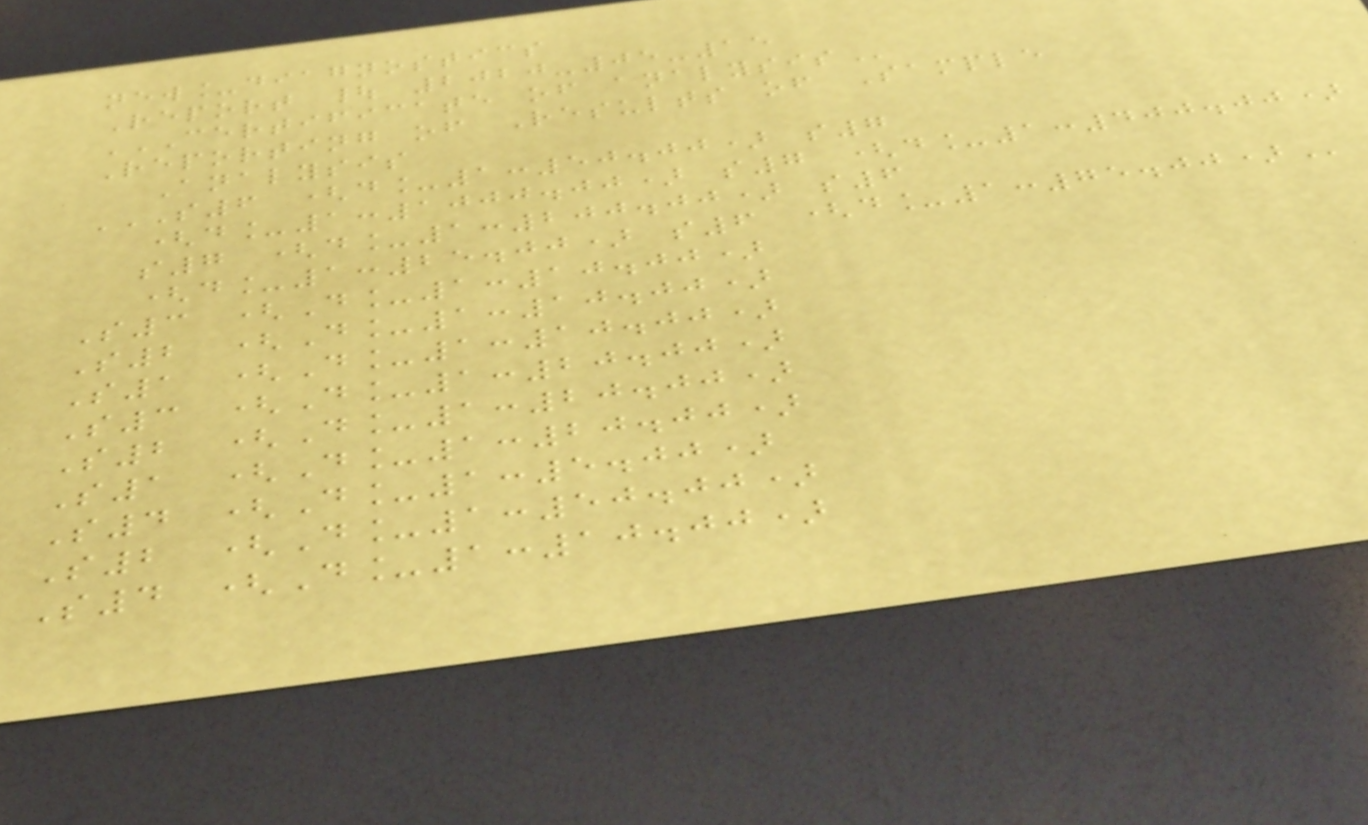new_diagnostics
Report | 2020-05-15
CERTIFICATE OF ANALYSIS
Reporting of Results of Sample
Analysis
S6 (D_1:50.00) S7
(D_1:1000.00) S7 (D_1:400.00)
S7 (D_1:200.00) S6
(D_1:25.00) S6 (D_1:75.00)
S3 (D_1:10.00)
S2 (D_1:10.00)
S1 (D_1:10.00)
S3 (D_1:20.00)
S2 (D_1:20.00)
S1 (D_1:20.00)
S4 (D_1:5.00)
S2 (D_1:50.00)
S4 (D_1:10.00)
